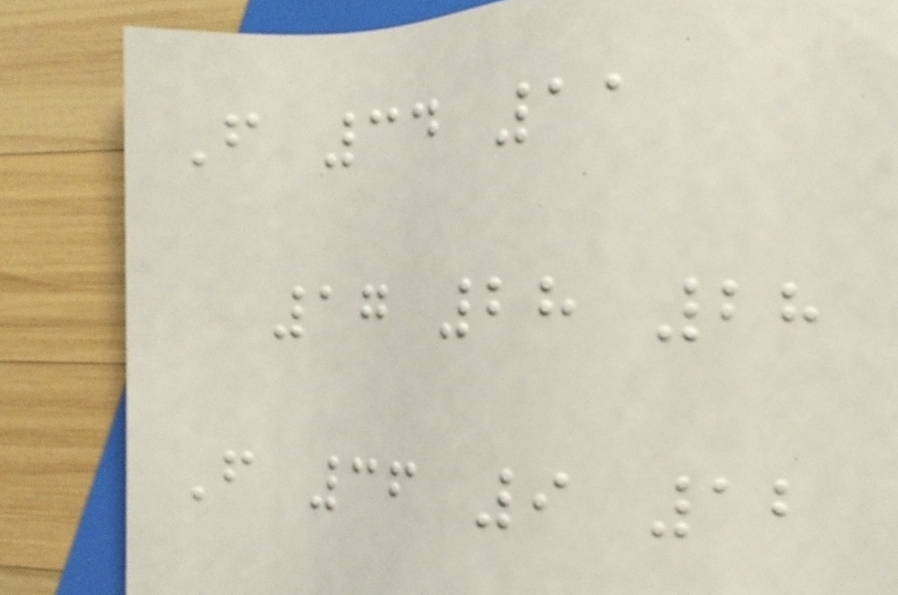F 34 11
17 28 28
F 36 9 12
